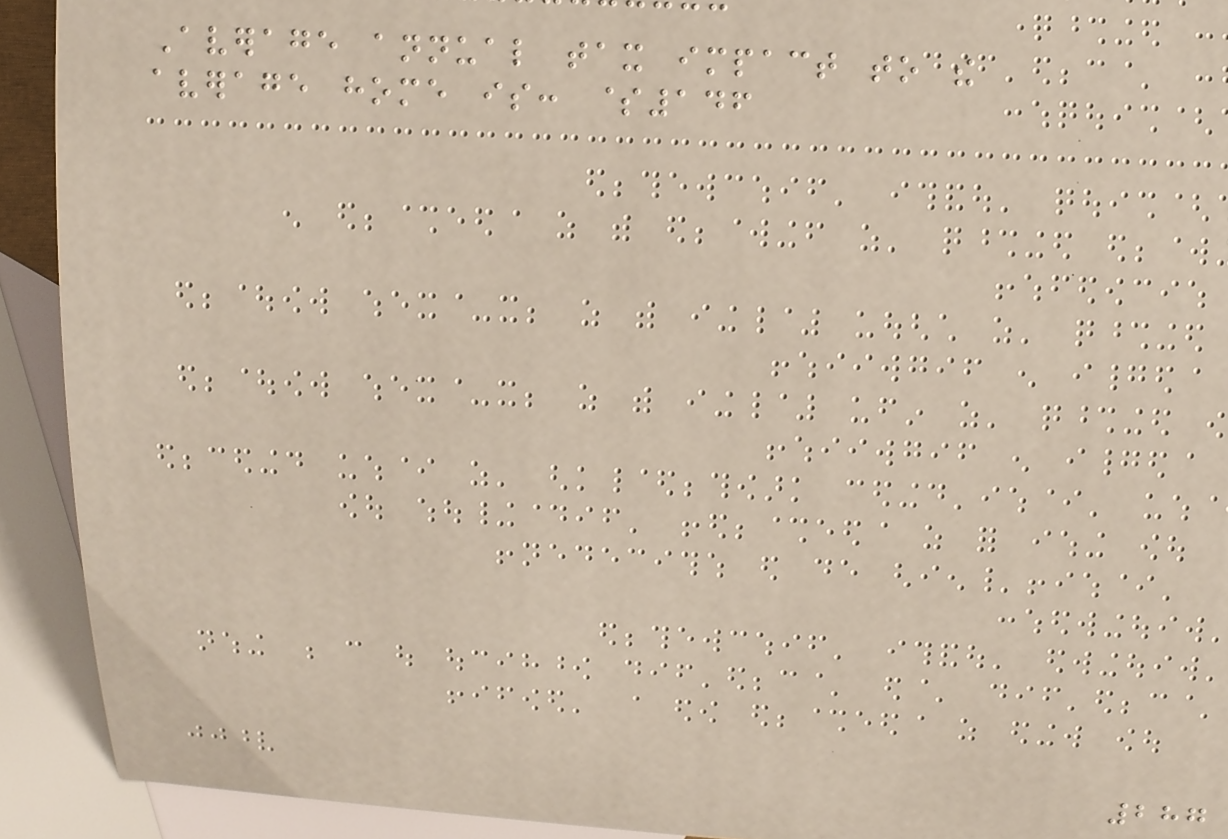Average annual tax impact to the
average home is: $146
287
